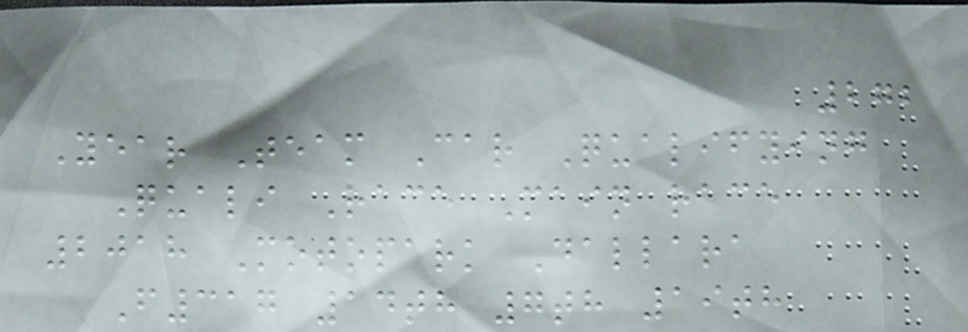272
Year Team Car Qualifying
Quali Race Main race
2018 Motopark Dallara
F317 14th 7th 19th
